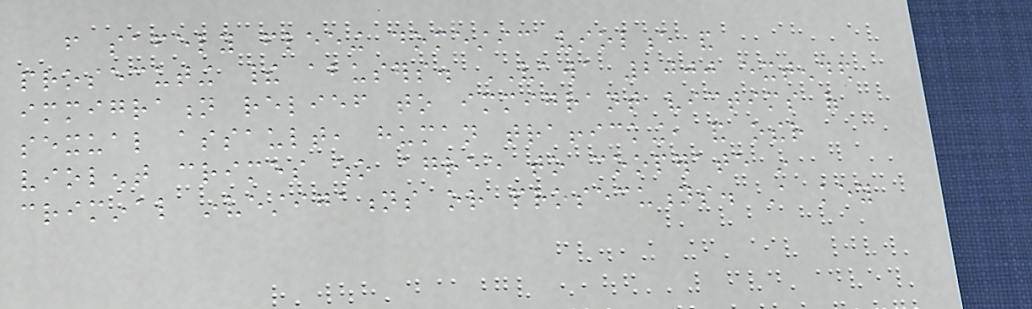from safely fleeing domestic violence and
prosecuting their abusers. VAWA 2000 extended
immigration relief to immigrant victims of
sexual assault, human trafficking, and other
violent crimes who agree to cooperate in
criminal investigations or prosecutions. A key
